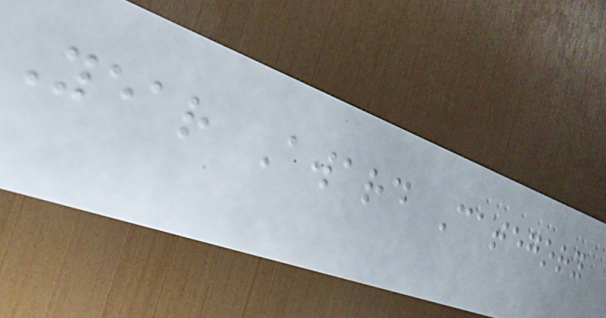Year Award Category
